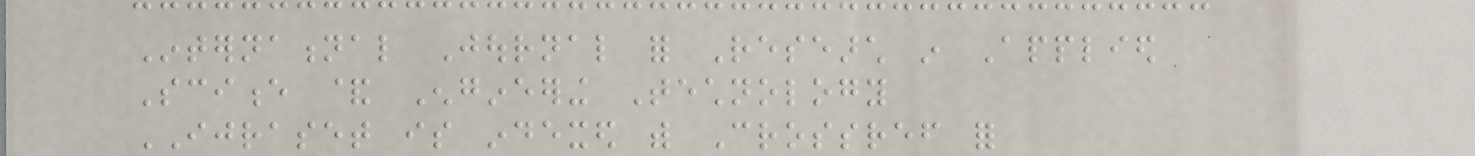International Journal for Research in Applied
Science & Engineering Technology
IJRASET is indexed with Crossref for
